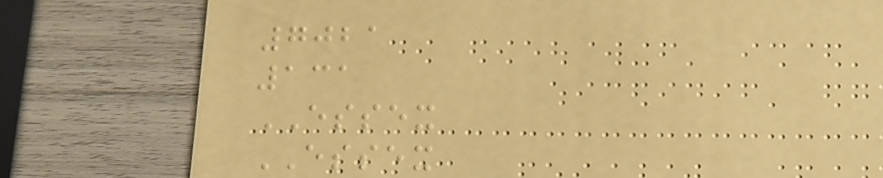7021
131
ESSEX
ESSEX
